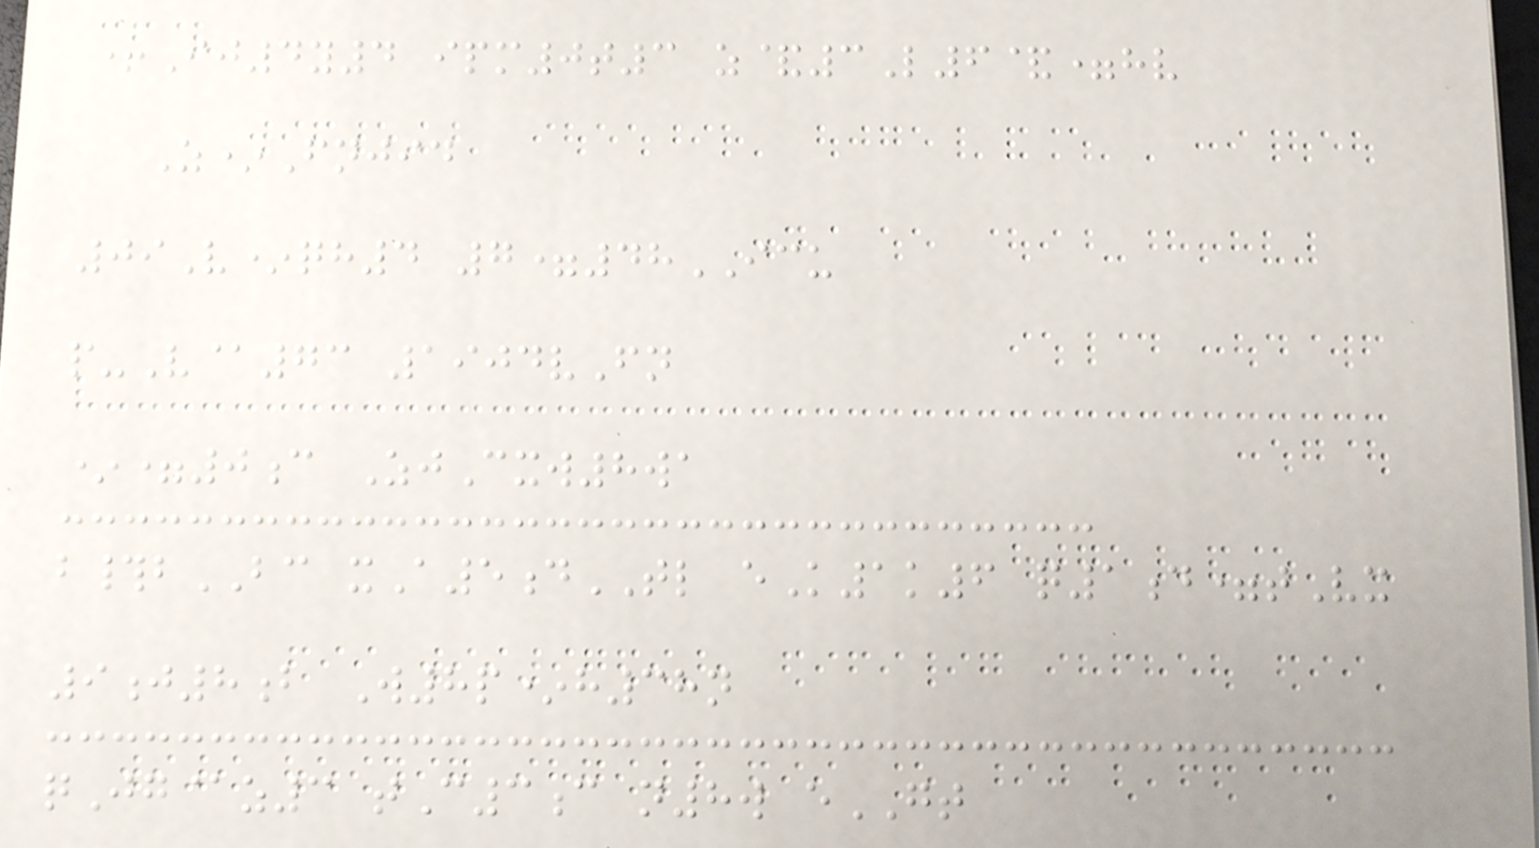+Ij4y4 ipm0t3 z&3L6&=hv
Z*Fnjid
09V*qh4 7=48ICU
p-V@73 1904vFn
*=0c ZjCxw8wa
b#bBC xA5dTL eK1k6 q1d=tVx
9j8b W8p*h38n
qJg@z3 tC3c n8w eGT
